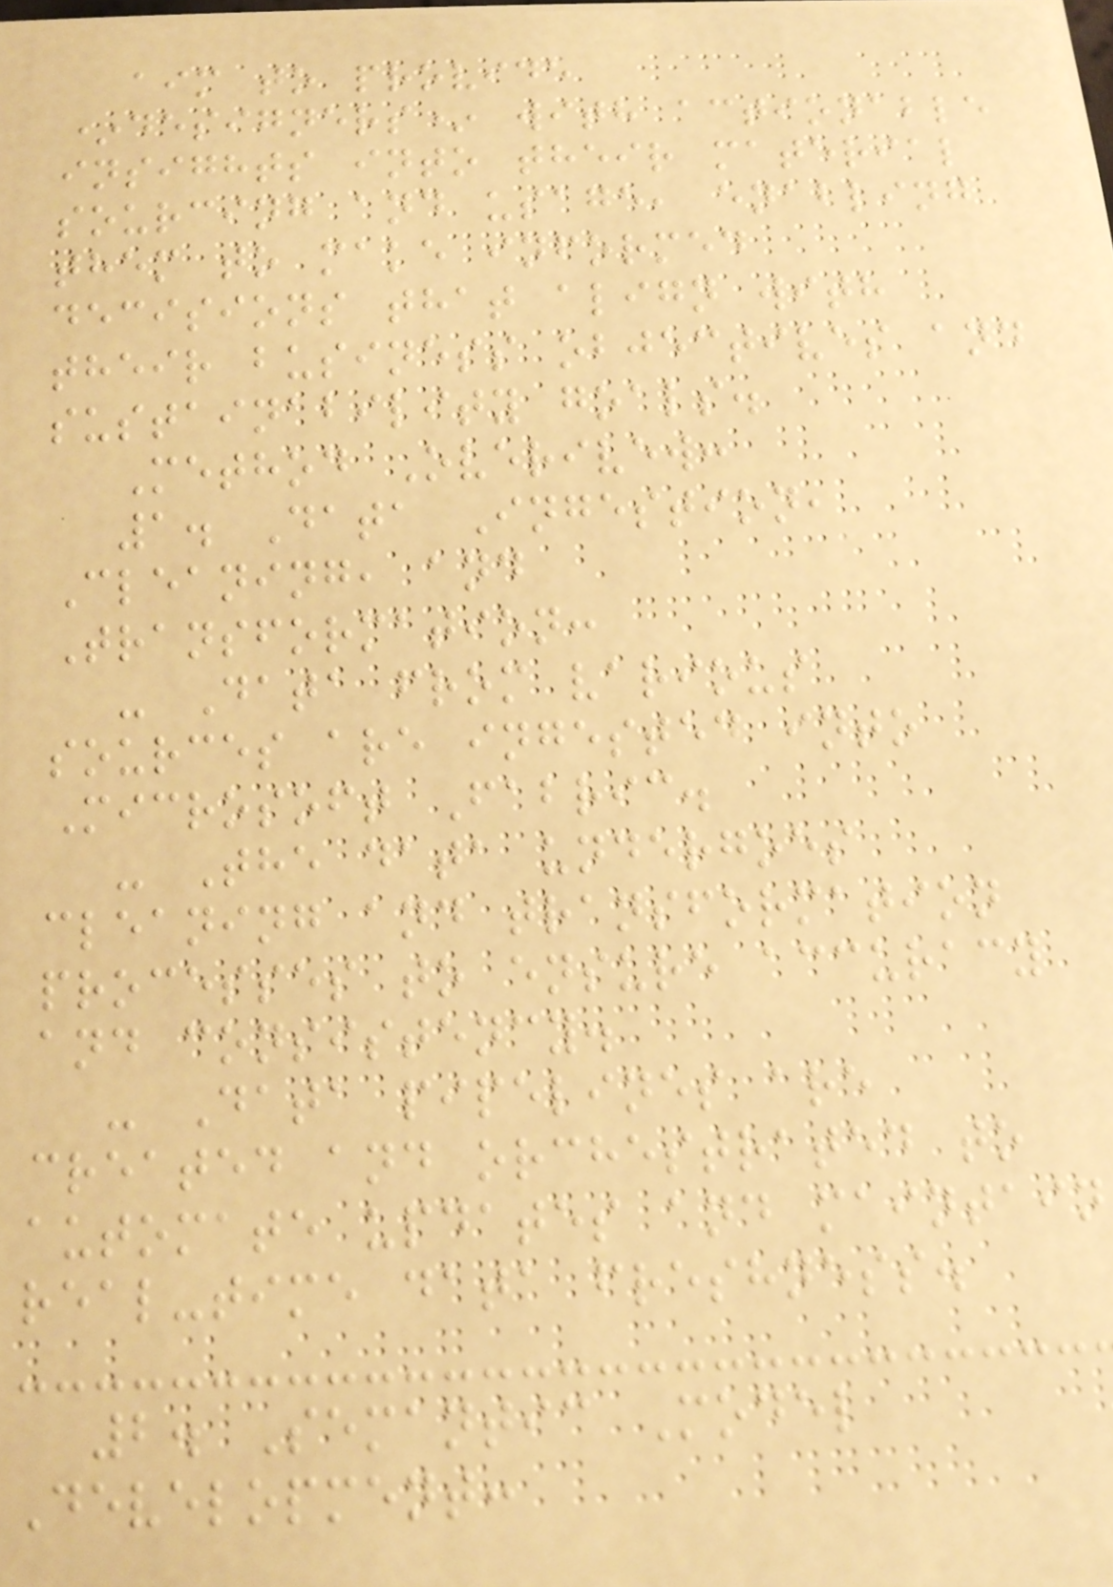aim to provide
*designers* with actionable
insights into their material
sourcing and usage, enabling
them to make informed
decisions that align with
their business objectives and
sustainability goals.
Method Overivew:
1. Data Ingestion,
Cleaning, and
Transformation:
- Data from various
sources are ingested into
Microsoft Fabric.
- The data undergoes
cleaning and transformation
processes to ensure accuracy
and consistency.
- Data pipelines are
created and orchestrated to
automate updates and maintain
real-time data freshness.
2. Semantic Model
Development:
